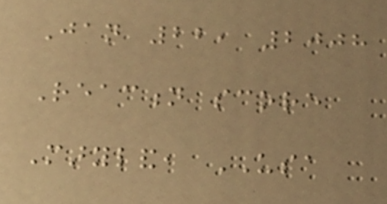Jan 22, 2008
Reaction score
Maryland, USA
